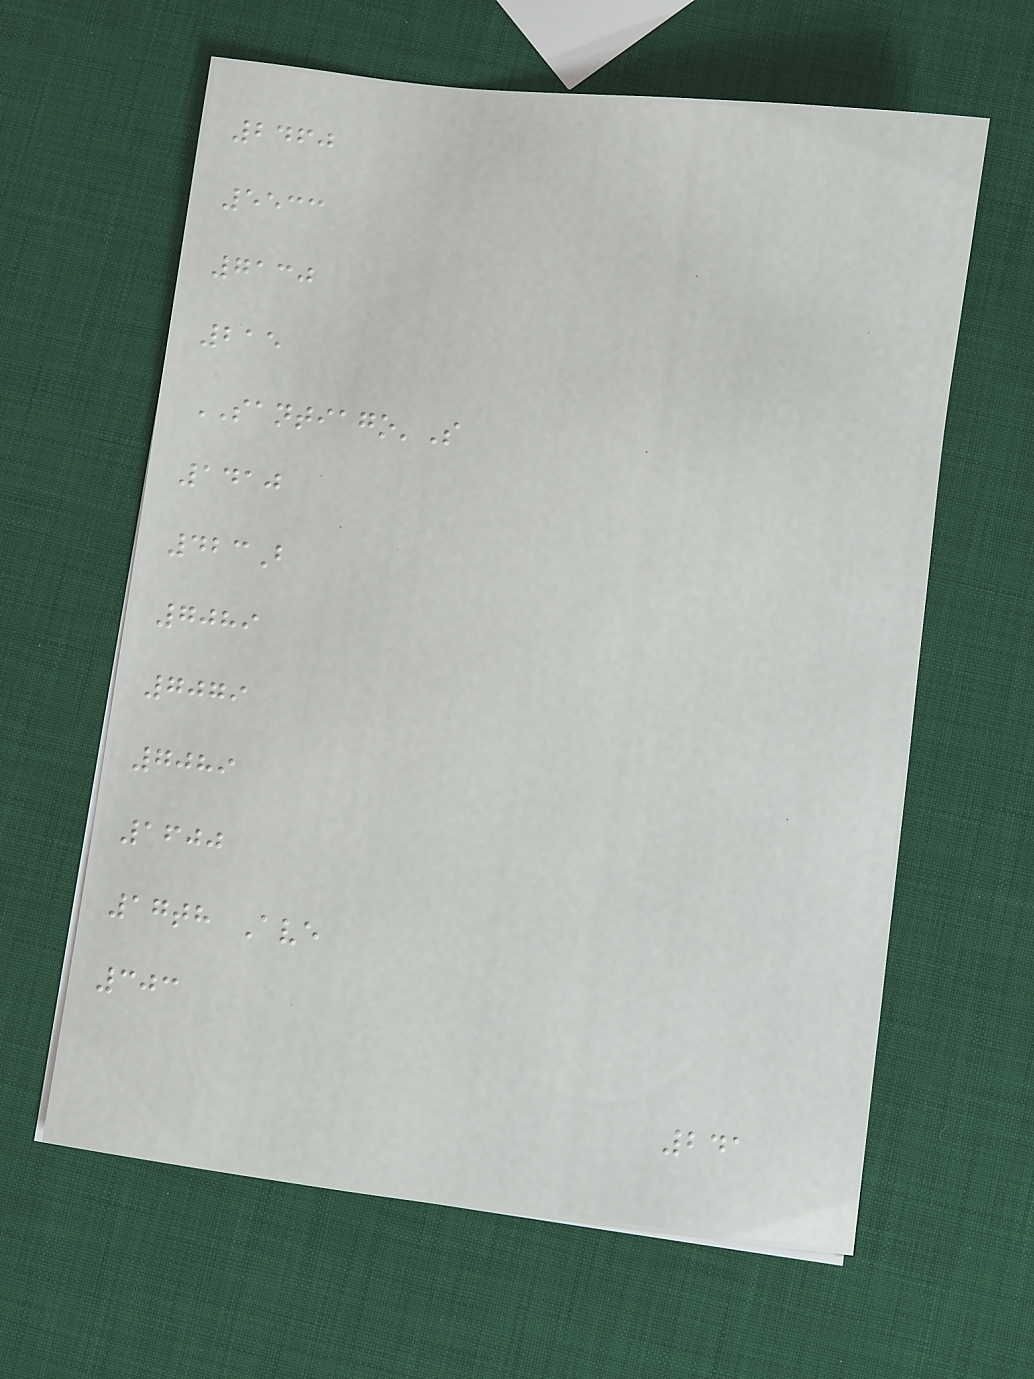2460
5533
7130
215
SANTIAGO'S
1410
423B
7089
7079
7089
1600
17th Ave
303
241
